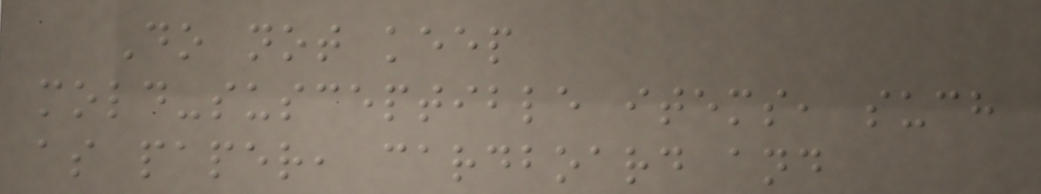Do not keep
mold-susceptible items, such
as paper, cardboard and
